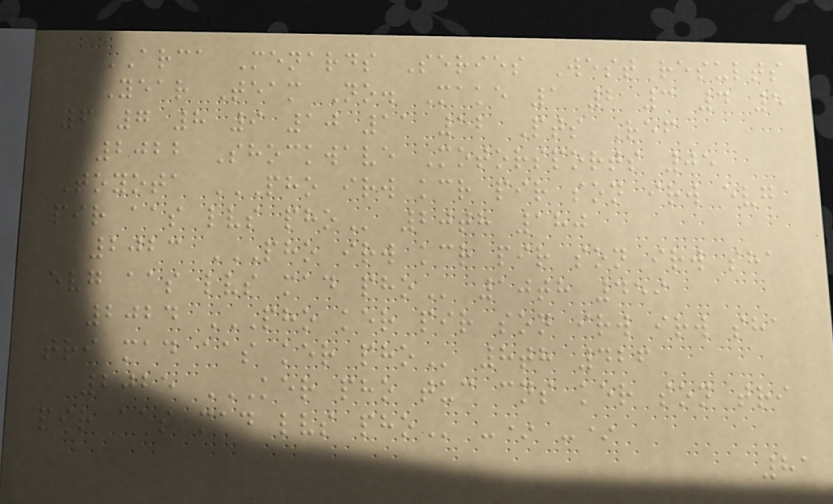ARCA Menards Series West results
Year Team No. Make 1 2 3 4 5
6 7 8 9 10 11 12 Pts Ref
2022 Shockwave Motorsports 05
Toyota PHO IRW KCR PIR SON IRW EVG
PIR AAS LVS PHO 20th 180
2023 PHO IRW KCR PIR SON IRW SHA
EVG AAS LVS MAD PHO 10th 459
2024 PHO KER PIR SON IRW IRW SHA
TRI MAD AAS KER PHO 8th 426
2025 KER PHO TUC CNS KER SON TRI
PIR AAS MAD LVS PHO -* -*
81
